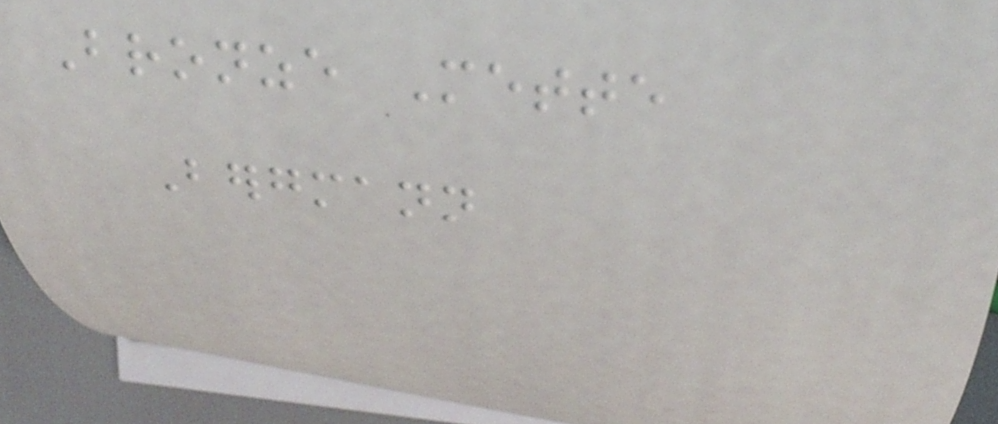Bronze Mette
Bergmann
